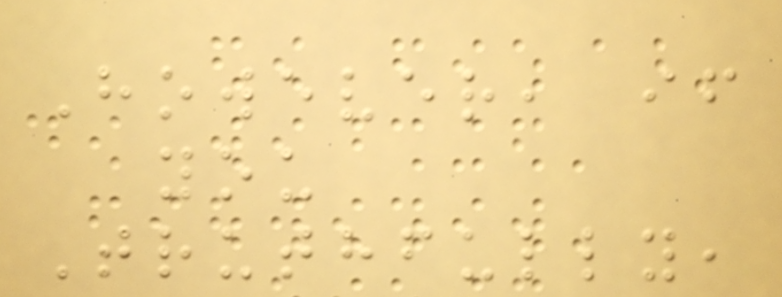However, if
you
Truthfully,
